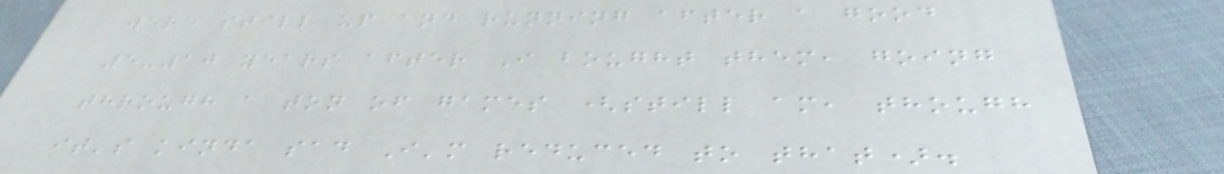were still up and running after a good
5-10 years after I bought them, going
through a ton of games (still am, though
it's kinda sad I'm reduced to that).
